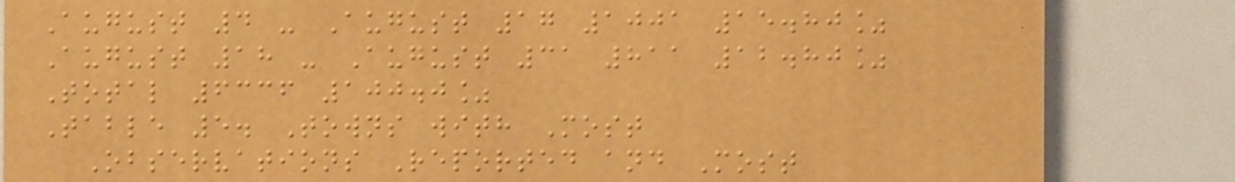August 4 - August 17 1001 15.80%
August 18 - August 31 811 12.80%
Total 6336 100.0%
Table 5. Towns with Most
Observations Reported and Most
